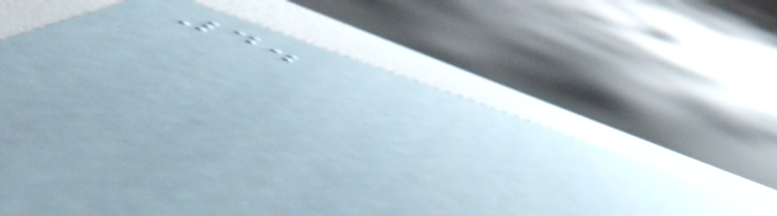4.
